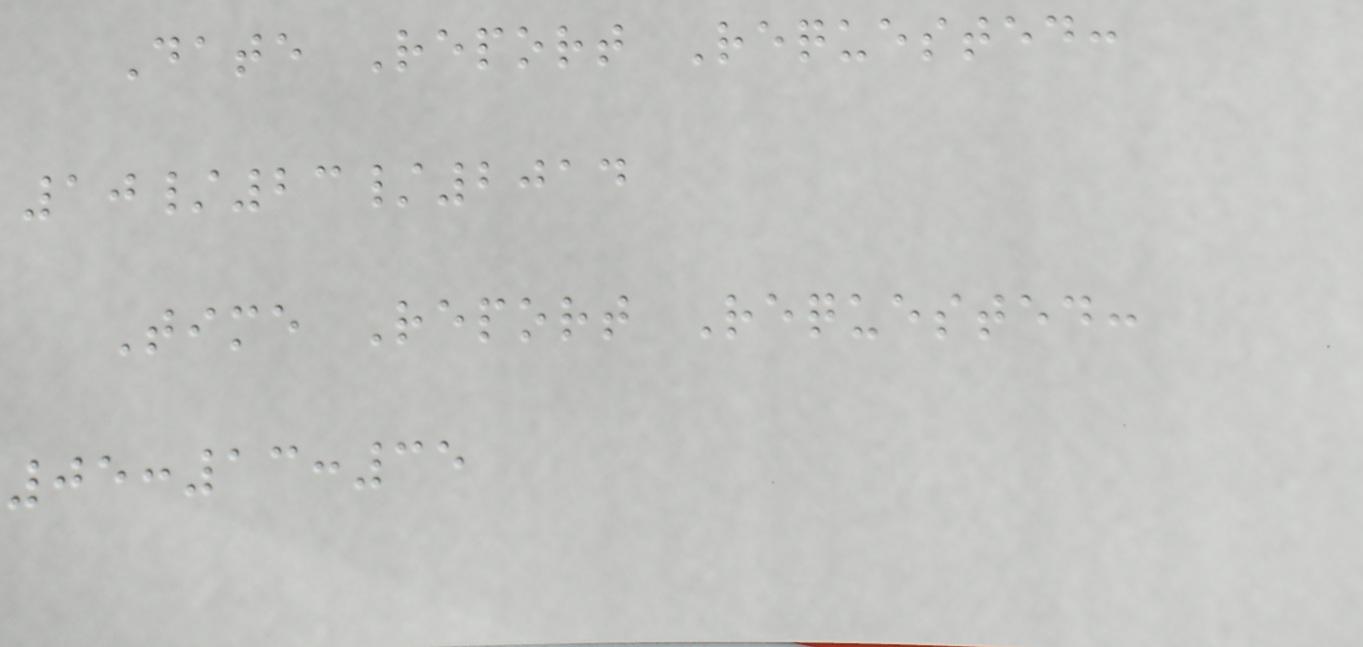Date Report Requested:
10/23/2014
Time Report Requested:
05:13:35
